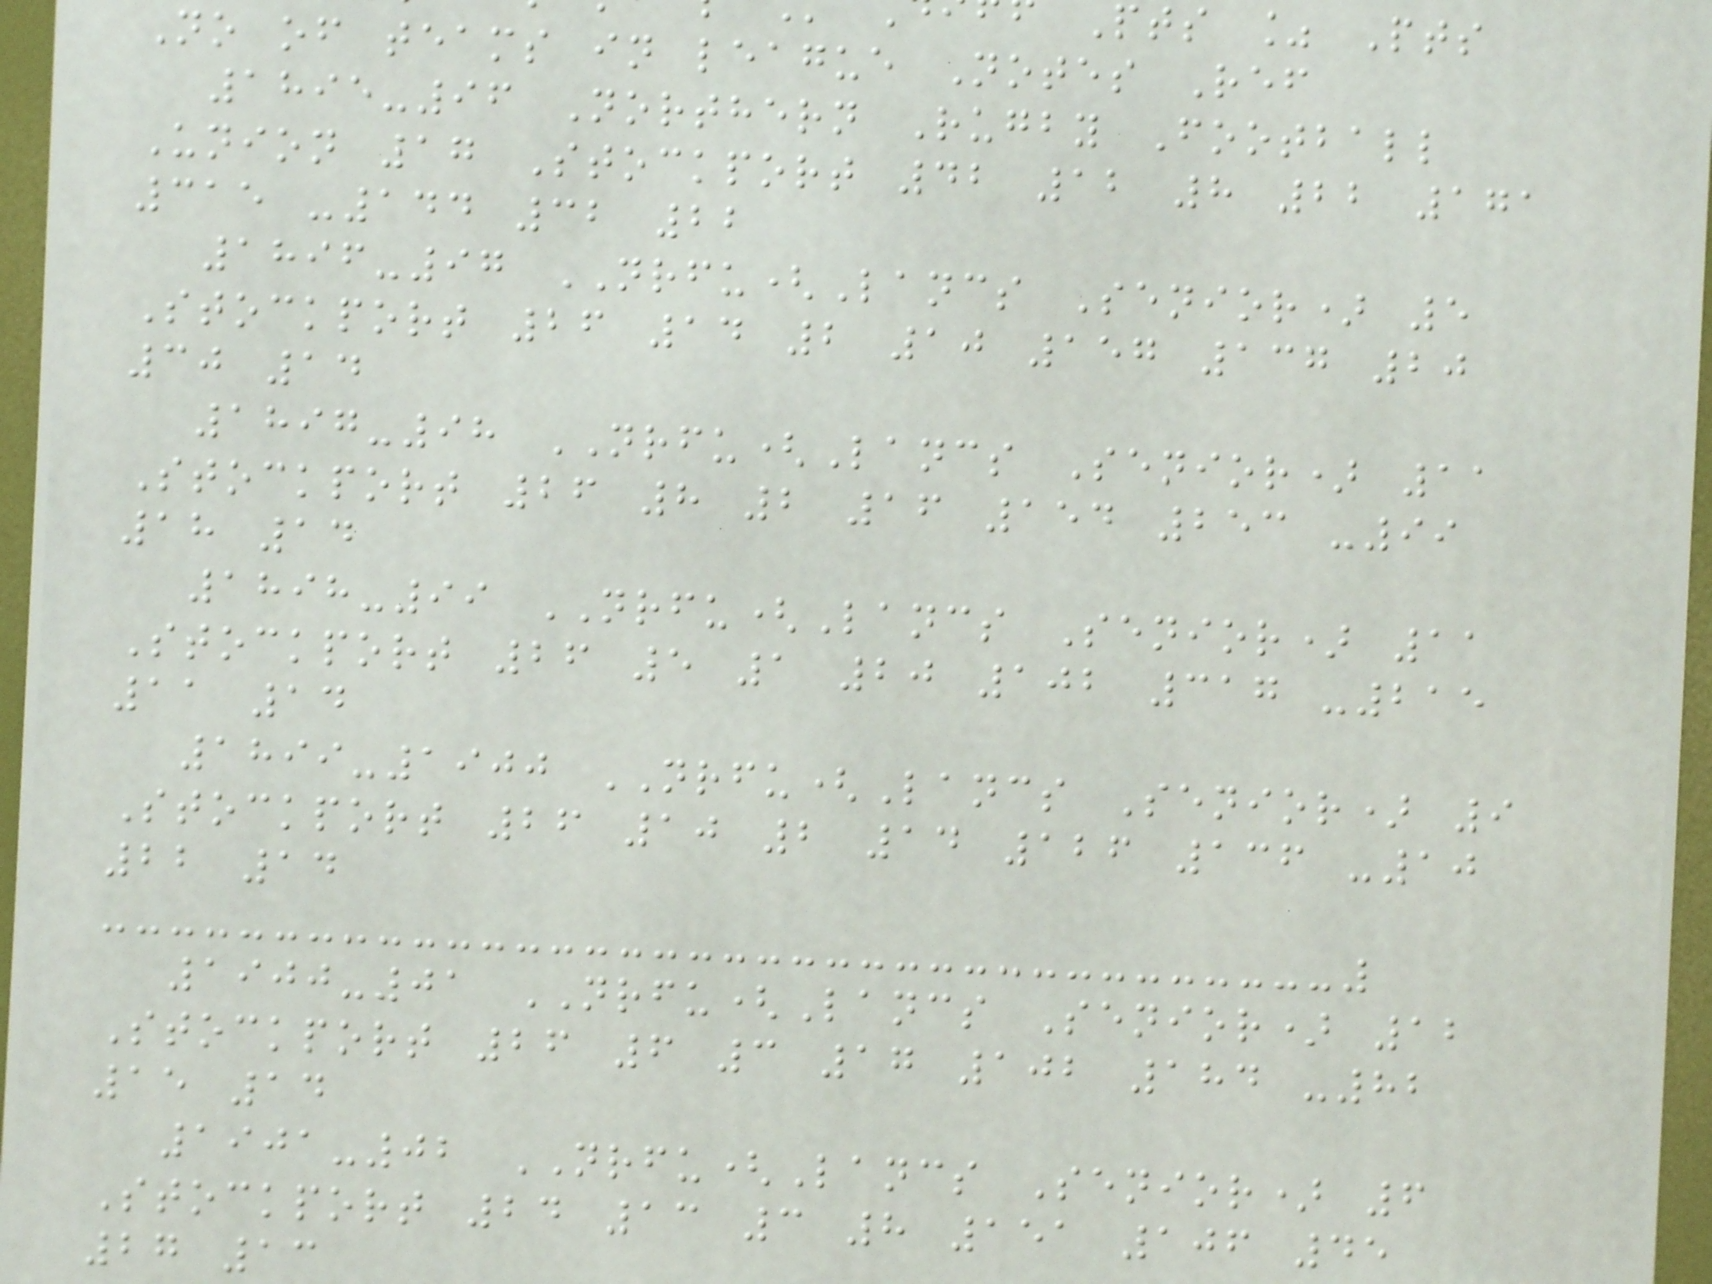Pts % Pts
No of teams in league Notes Ref
1895-96 Northern Rugby Football
Union 17 Stockport 42 12 8 22 171
315 -144 32 22
1896-97 NRFU(Lancs Senior) 5
Stockport 26 14 2 10 157 137 20
30 14
1897-98 NRFU(Lancs Senior) 11
Stockport 26 8 2 16 154 253 -99
18 14
1898-99 NRFU(Lancs Senior) 11
Stockport 26 5 1 20 102 317 -215
11 14
1899-1900 NRFU(Lancs Senior) 9
Stockport 26 10 2 14 126 136 -10
22 14
1900-01 NRFU(Lancs Senior) 12
Stockport 26 6 3 17 102 184 -82
15 14
1901-02 NRFU(Lancs Senior) 6
Stockport 24 13 3 8 151 106 45
27 13
